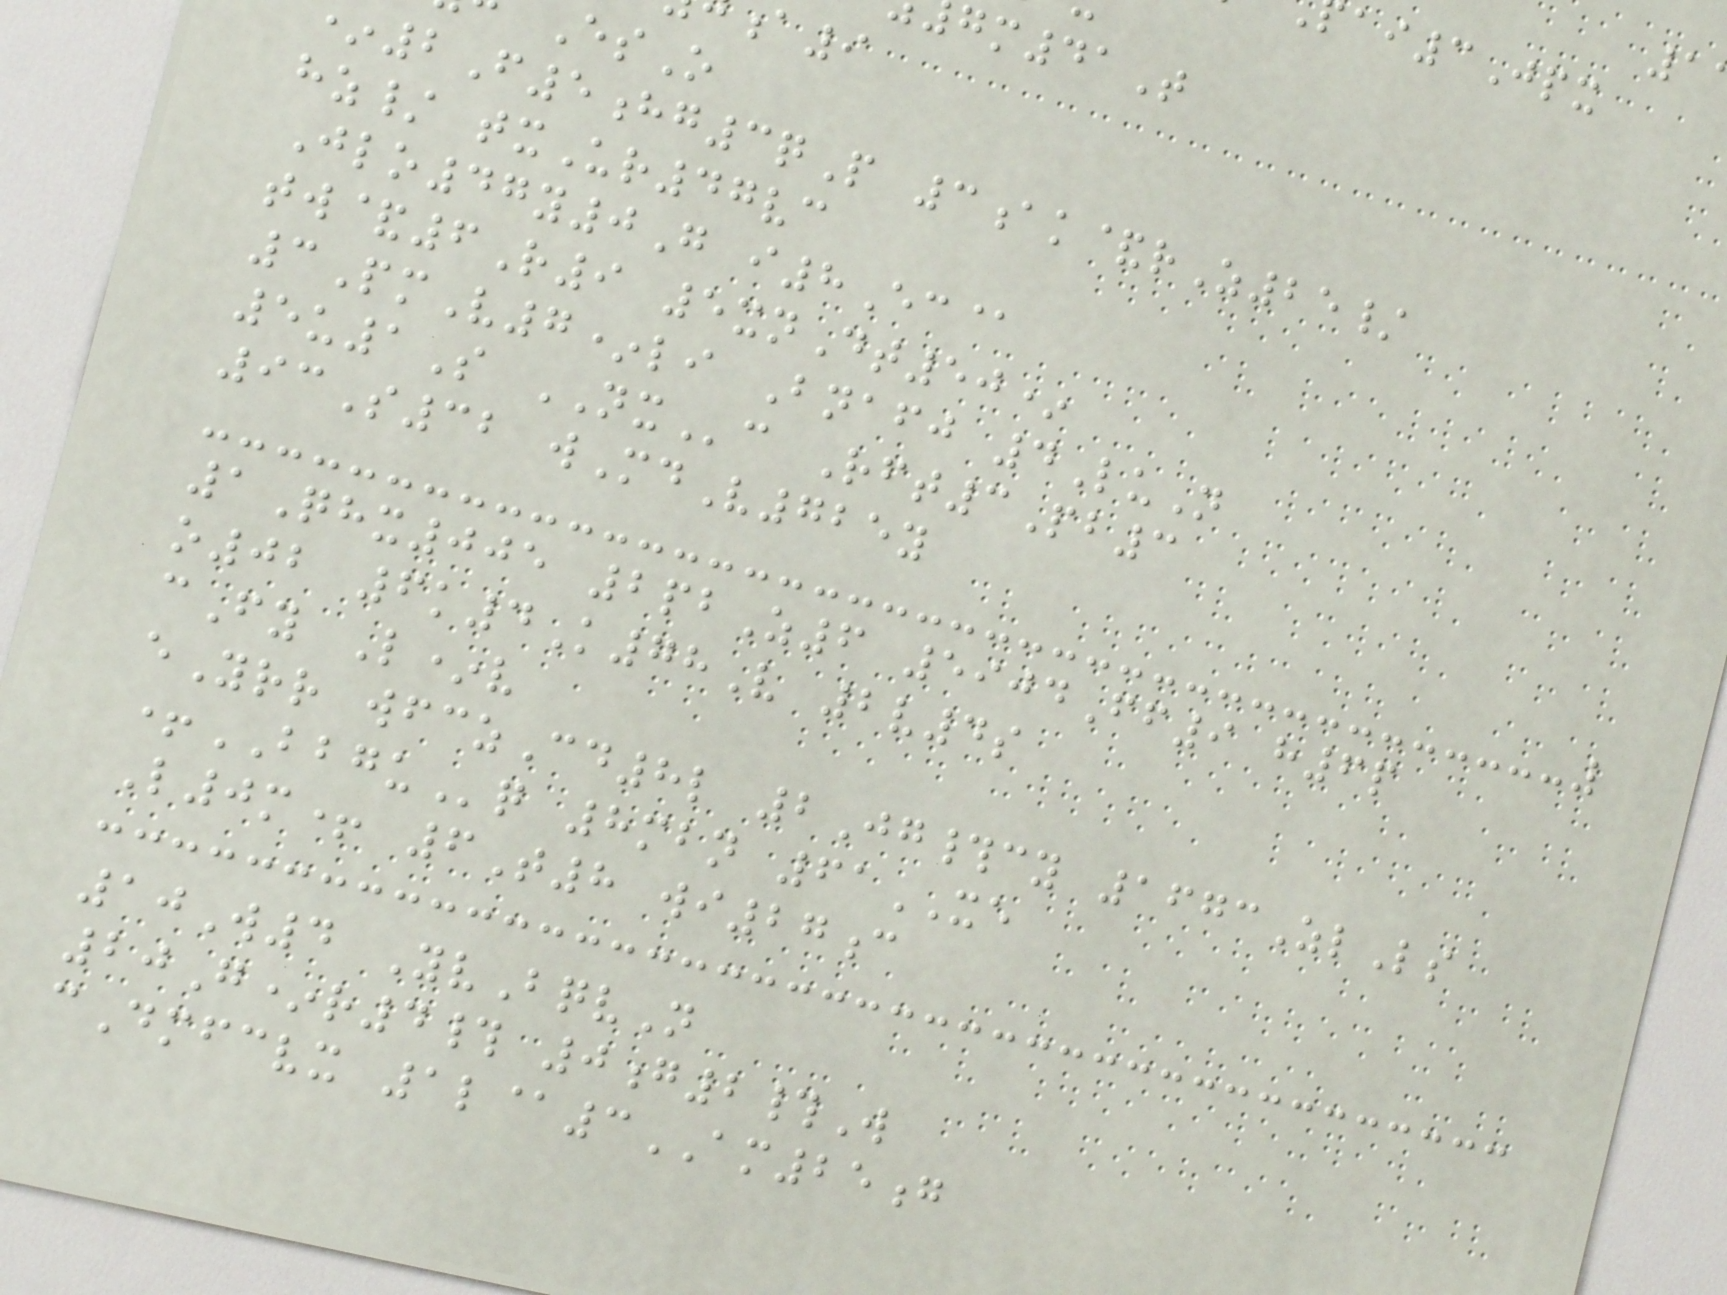m41T
EsO
2F5hg3qP 3ak&rZ25/
hz/ txUr47vc
Jlo47y0G i8Ec@
tw&6R9 5xnDt50*
3PmV7*li Bnafj 4LuN
5u1S NXc Rft3Pb3
93S32 wMdV725y
1Qhx005 2pbZ6 5904Ff9 h6p
o02 6k4K78V 2v4s
cFy L*v
eYrr wfczCd8l 2Jg#cy 1673ZlLs
+BBGUq 8mbn 61XE
L0m+ 6T8 wi27c
10W4 YvBqvN
20G*r4# 0g2#W
cDmfcvx 1l@3AM25g
